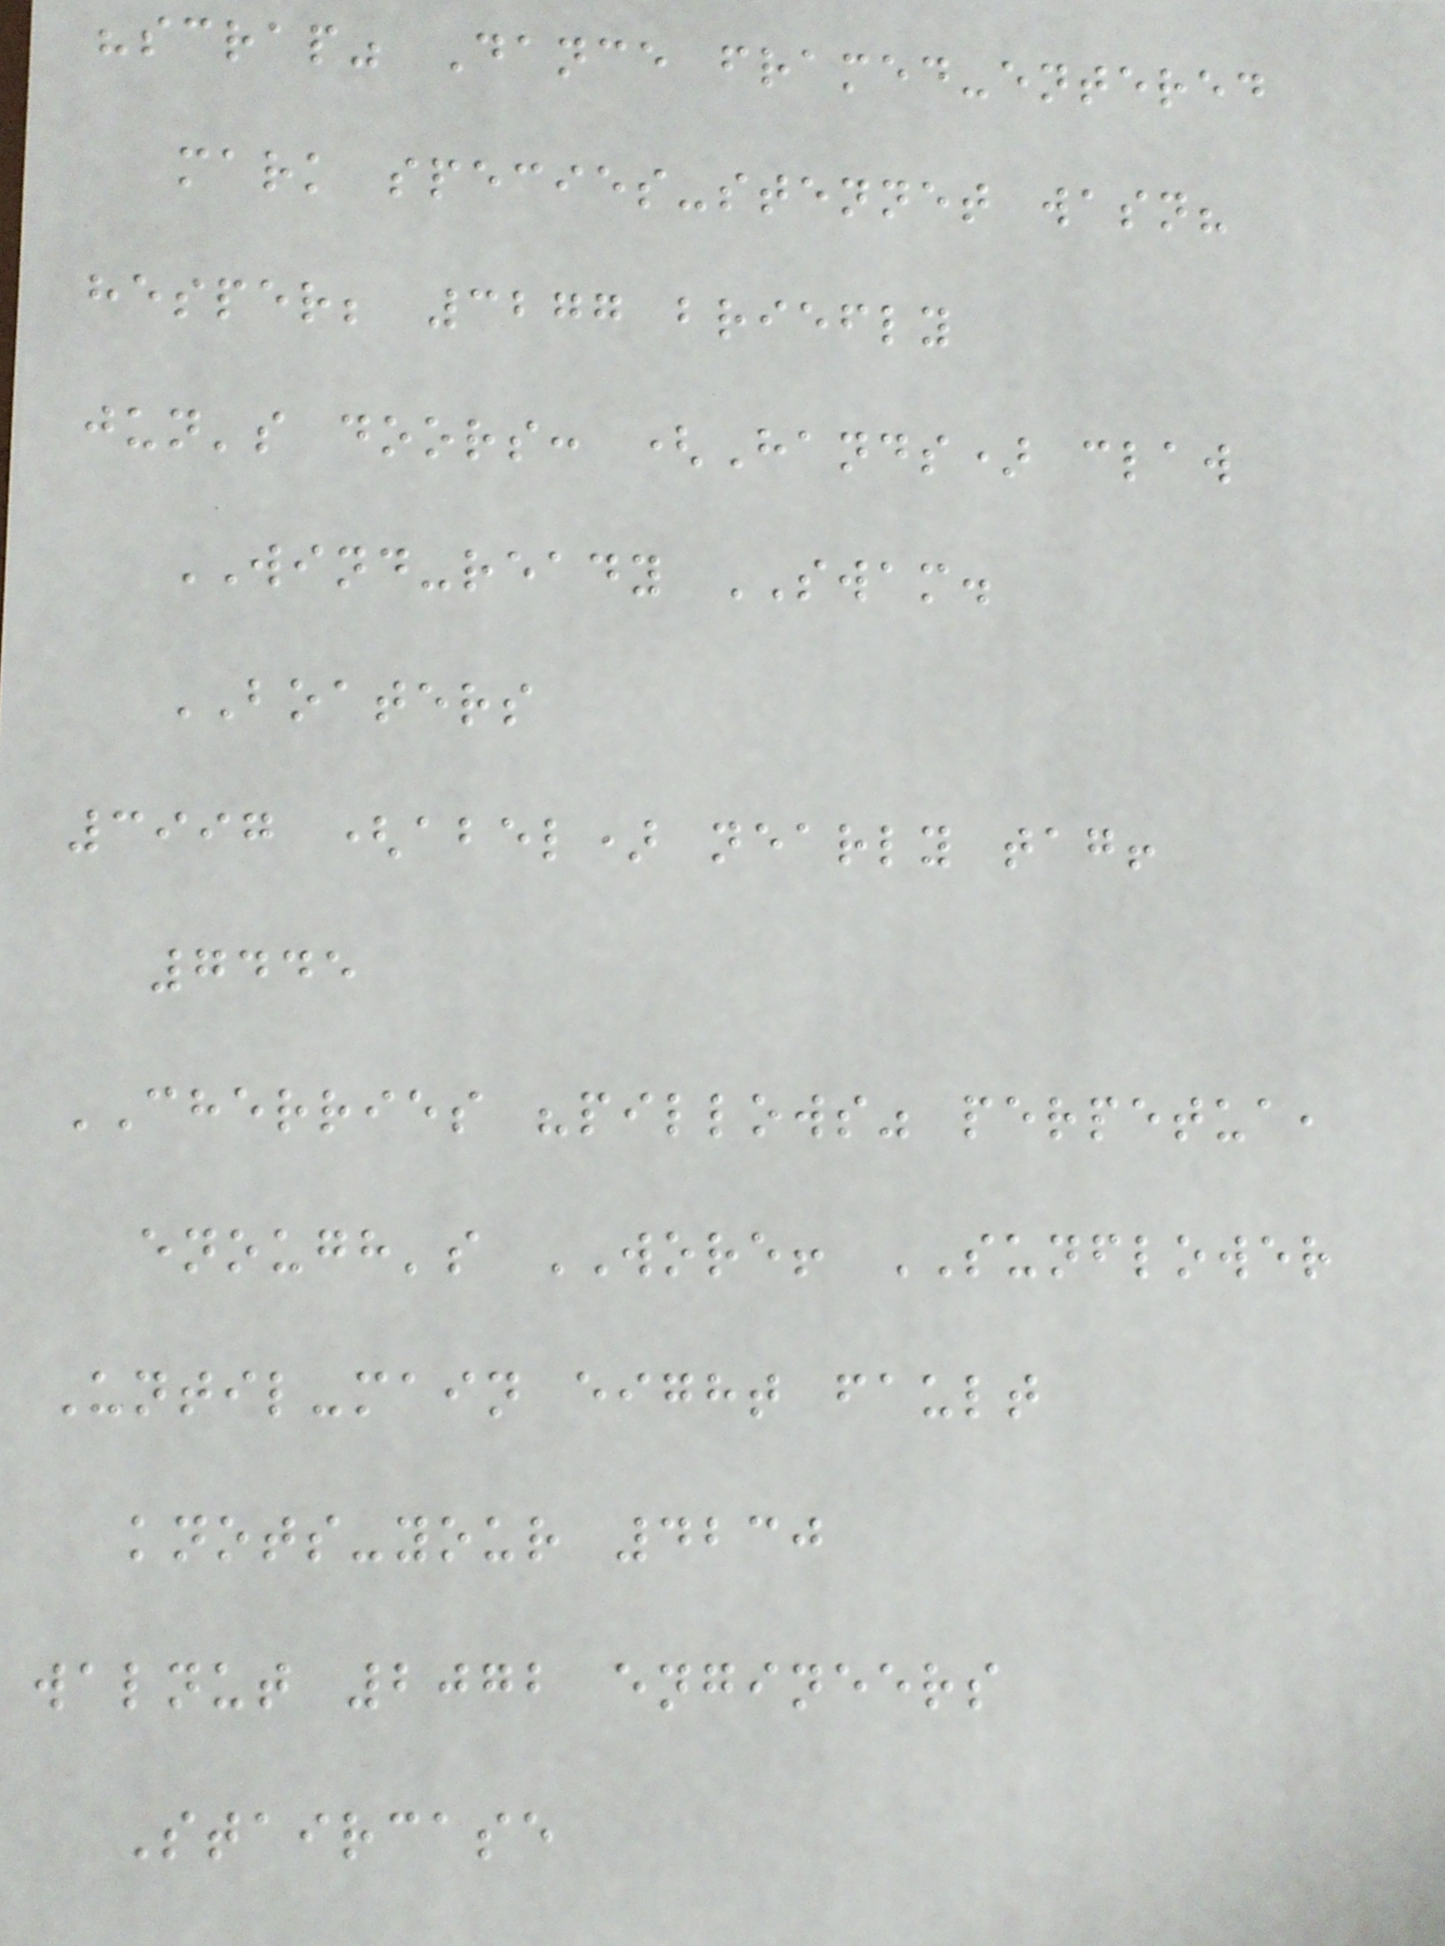"scrap" Dance framed-entered
mark species-stennet wasn?
hesper; 3277 briefly
jun's doors: (Hands) claw
WIND-ready SWAM.
BOATERS
3997 (abel) nearly tag!
7445
CHERRIES "pillows" perpetua,
enough's WORE! SUNFLOWER
Until-main eight fault
knots-your 4230
walnut 2072 engineers
Staircase
